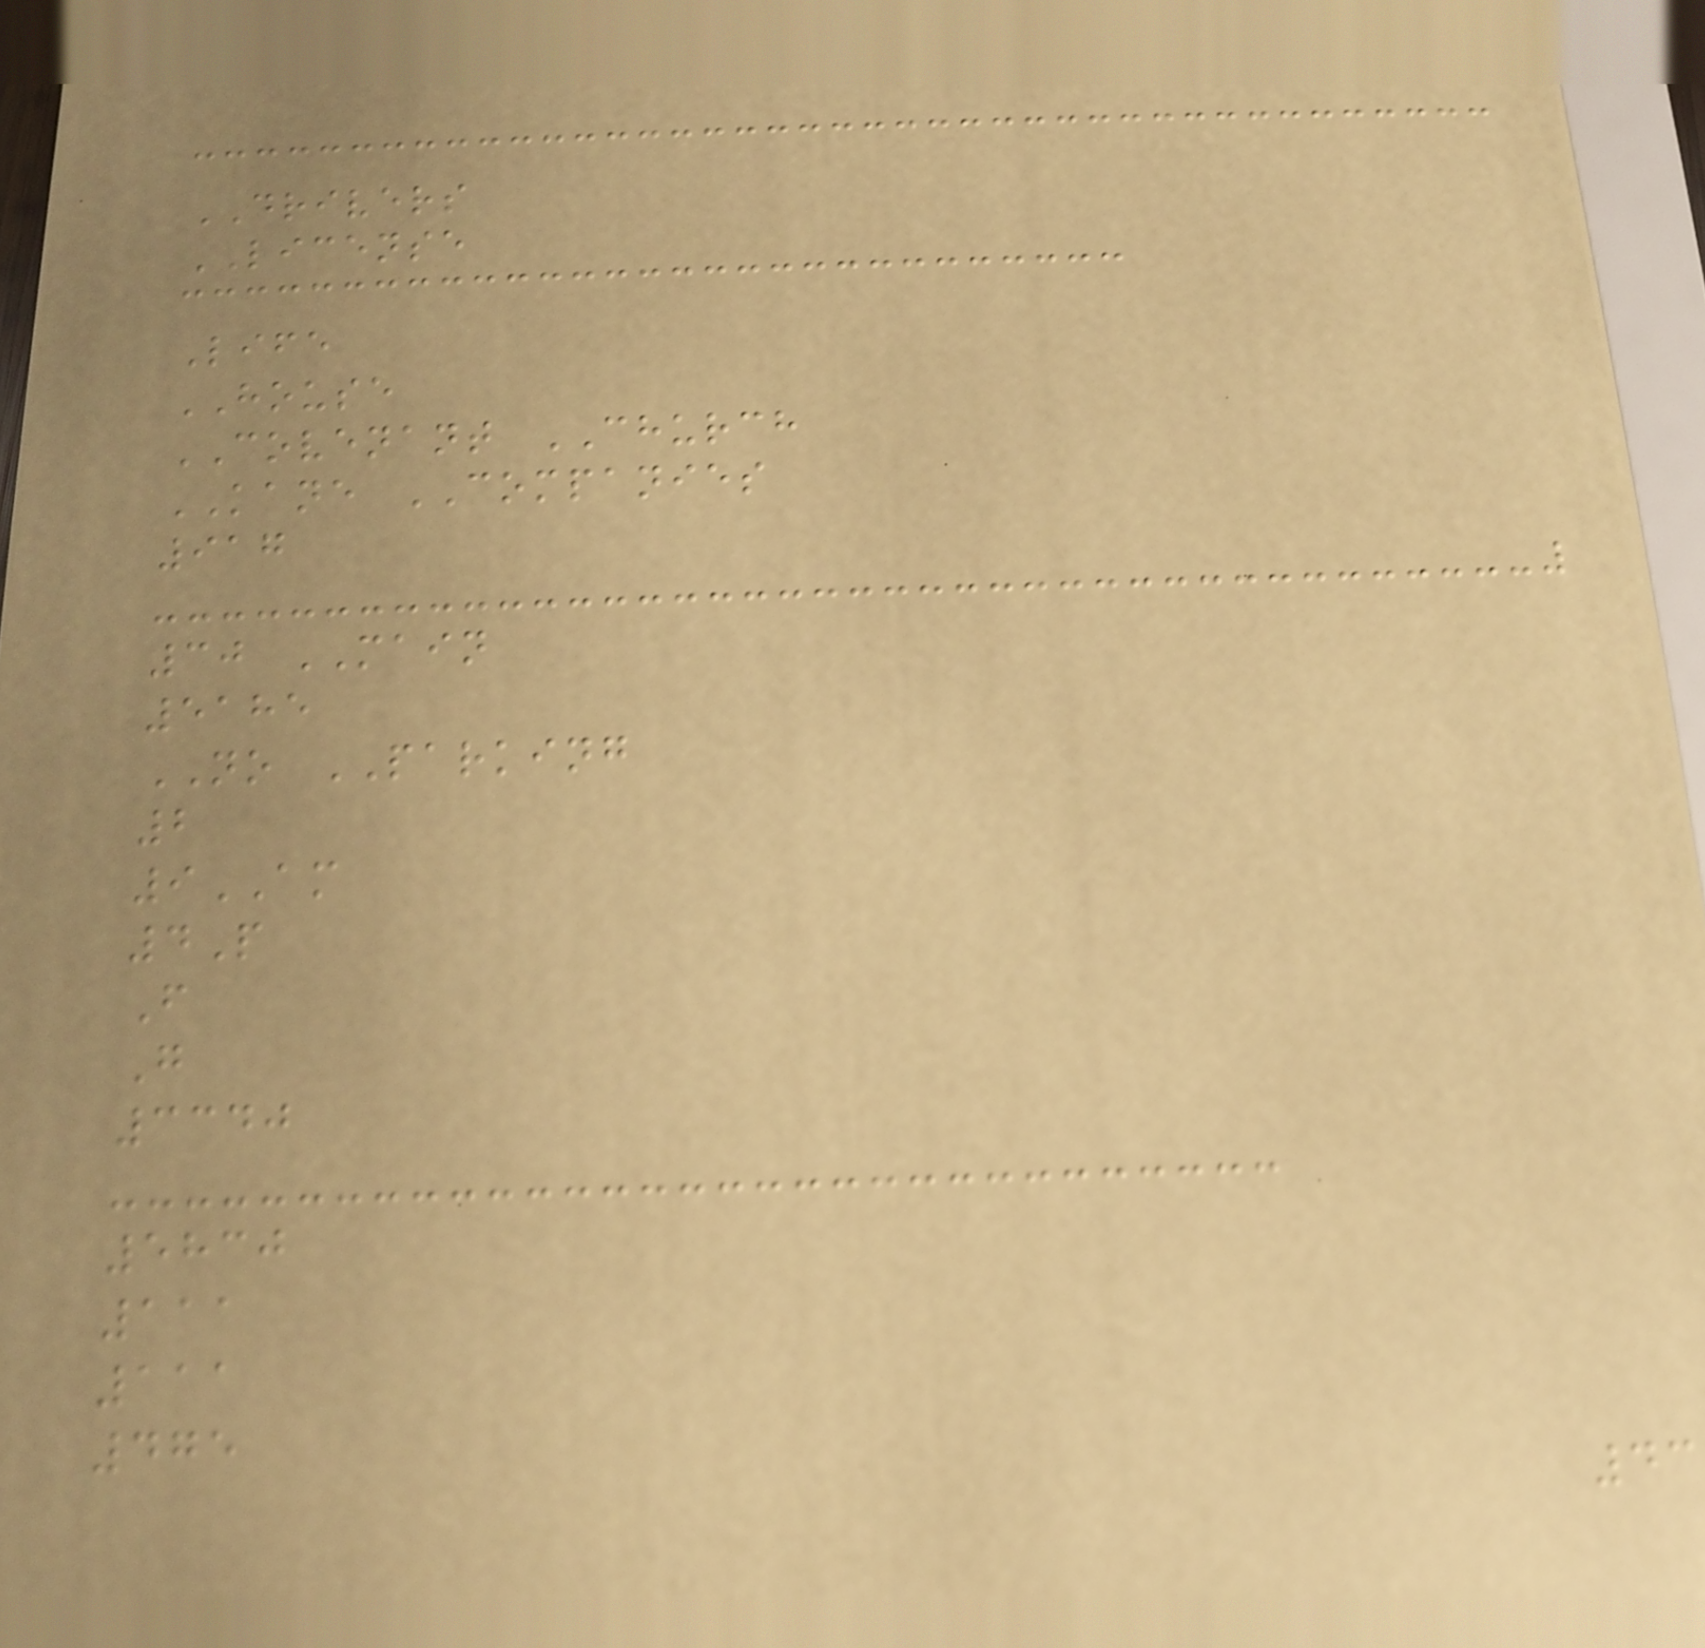DRIVERS
LICENSE
Life
HOUSE
COVENANT CHURCH
KANE COMPANIES
917
30 MAIN
5185
NO PARKING
2
9AM
4P
F
G
3340
5830
111
111
475
43
